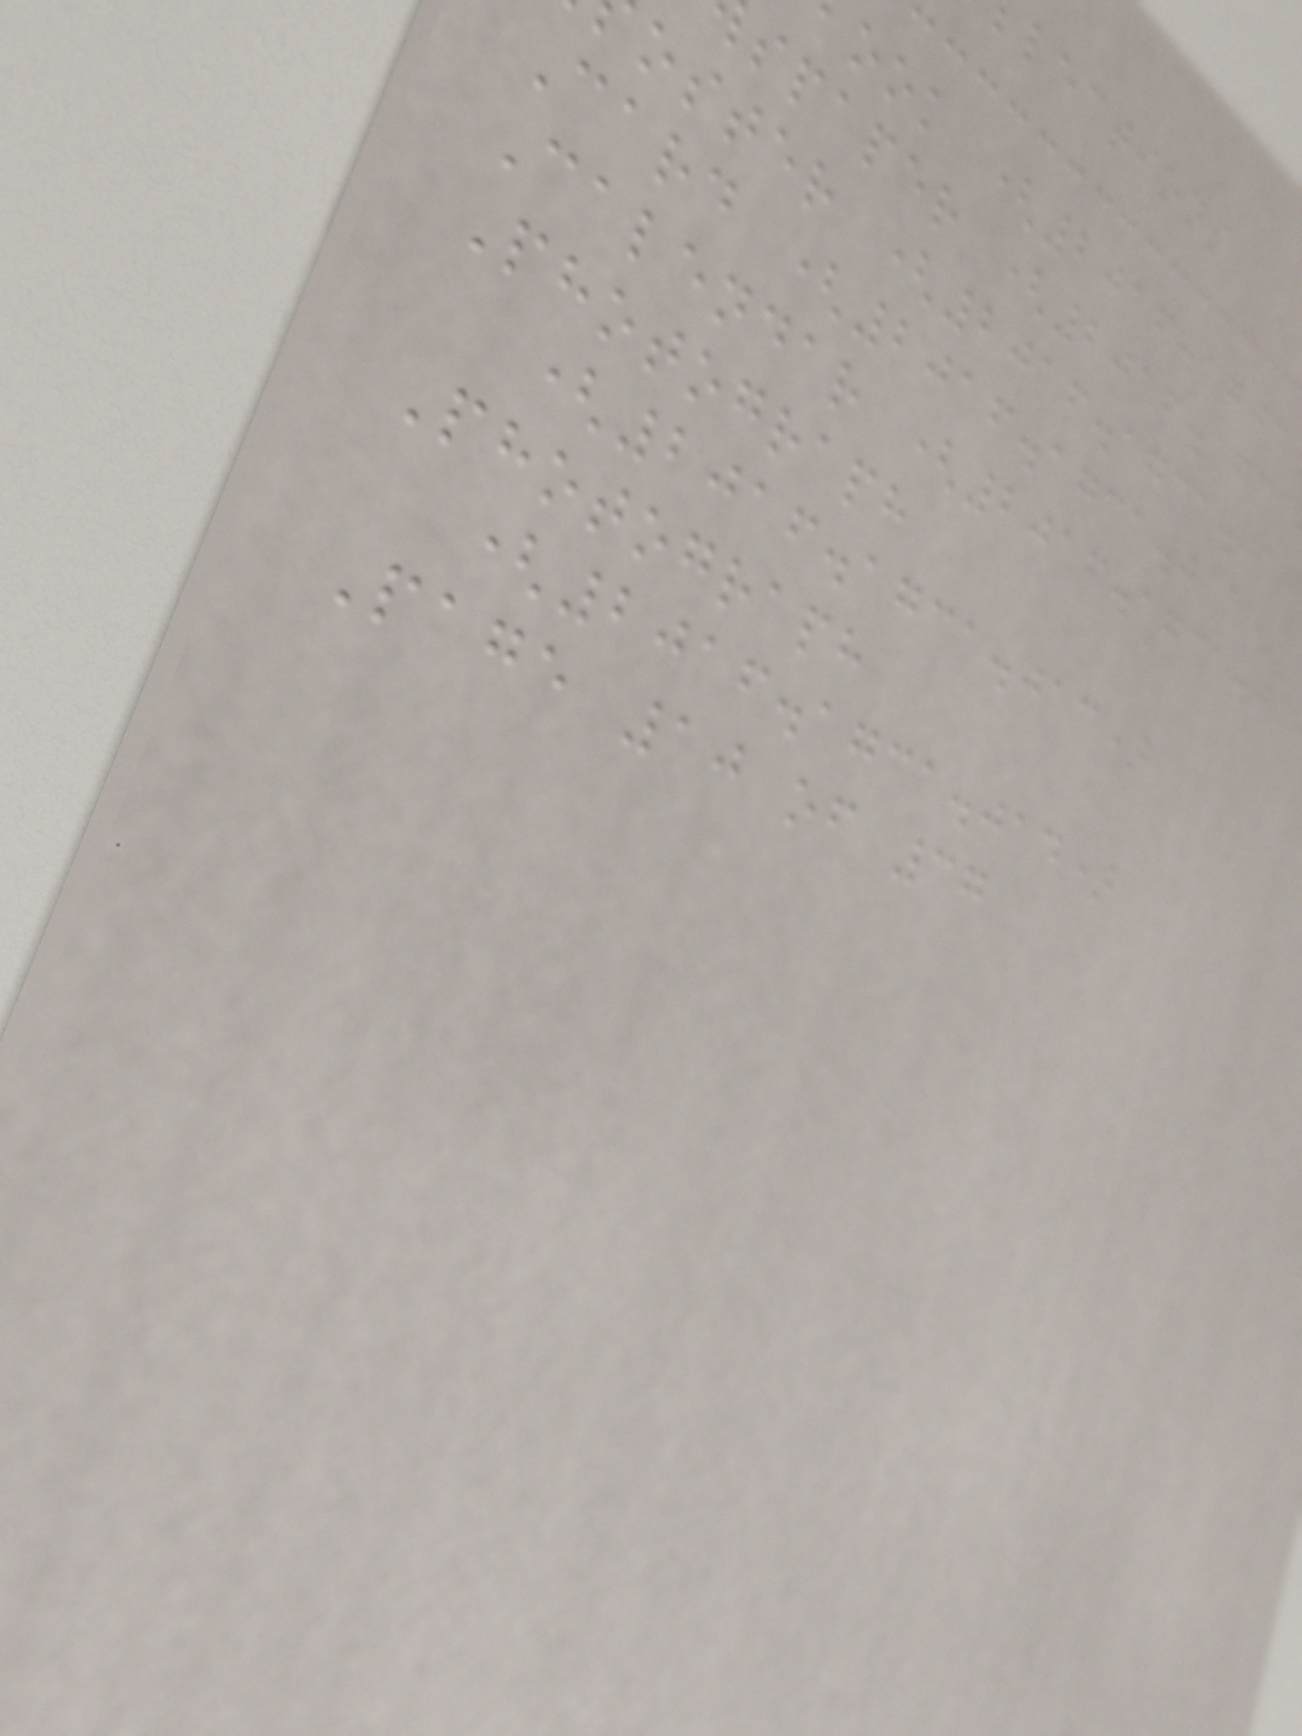lections
ook (2016.1703
spaper (2016.1731
oster (2016.1731.010
Card (2016.1731.011)
Calendar (2016.1731.01
Photograph
(2016.1731.013)
Photograph
(2016.1731.014)
Page 10 of 37
